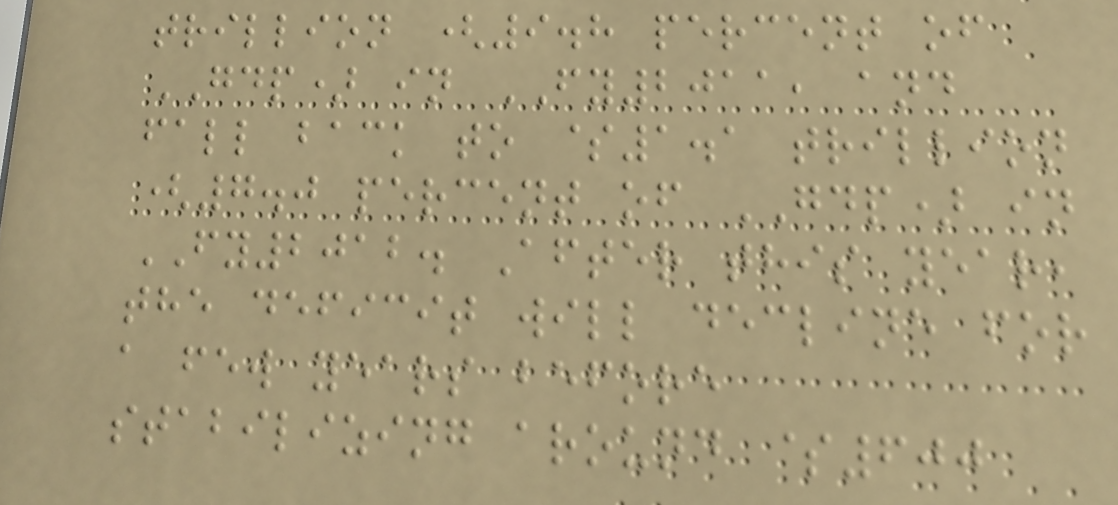trillion (9.8 percent of
GDP) in FY2011, and
fall back to $1.1 trillion
(7.0 percent of GDP) in
FY2012. After this year,
the deficit will decline for
a few years before
stabilizing around $600
